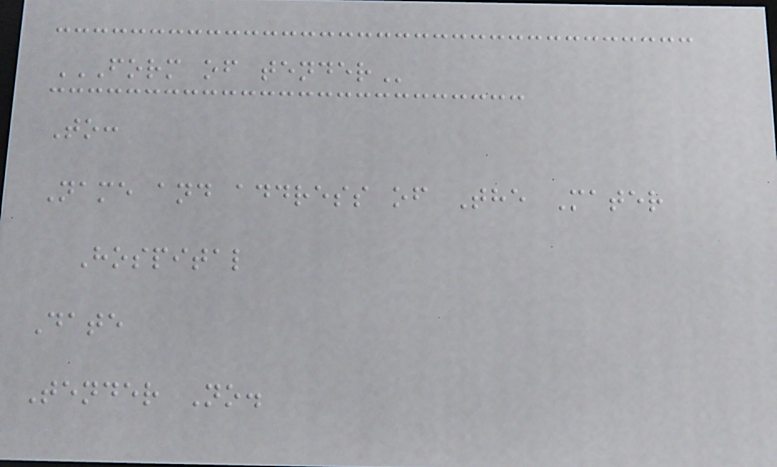FORM OF TENDER
To:
Name and address of The Mater
Hospital
Date
Tender No.
